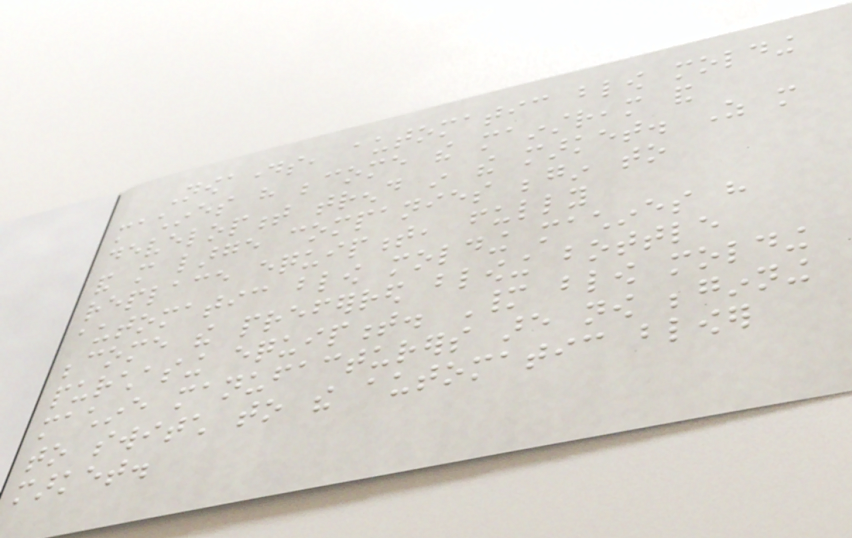Nowadays, automatic blow molding
machines have become the mainstream and
development trend in the market. As more
and more large companies begin to
replace equipment, fully
automatic blow molding machines have
become the preferred blowing bottle
purchasing equipment. Many blow molding
machine manufacturers are now beginning
to switch to the automatic blower
market.
